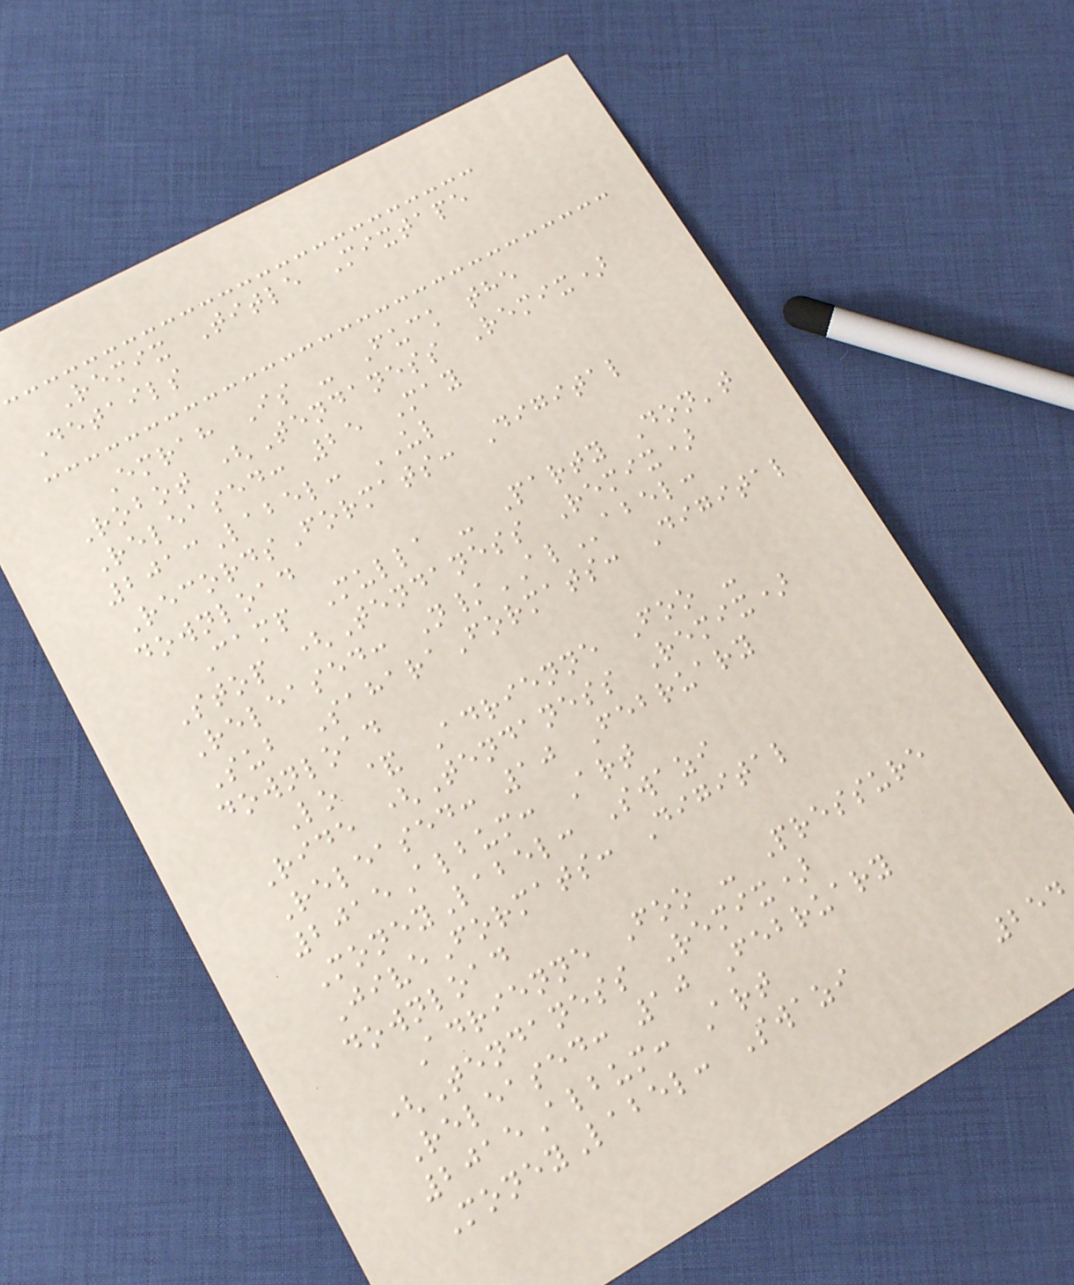Remix Title Mixtape
Details
Emrah Is - Fuck the
Robot (Tendaness Remix)
Released: 25 May
2013Label: UL
RecordsFormats: Digital
download
Camp Mulla - Party Don't
Stop (Tendaness Remix)
Released: N/ALabel:
Sub SaharaFormats: Digital
download
Lo & Adrienne Foo -
Ride (Tendaness Remix)
Released: 10 February
2015Album: Art
MoneyLabel: Swazi
JiveFormats: Digital
download
Adrienne Foo - Pressure
(Tendaness Remix)
Released: 10 February
2015Album: Art
MoneyLabel: Swazi
254
